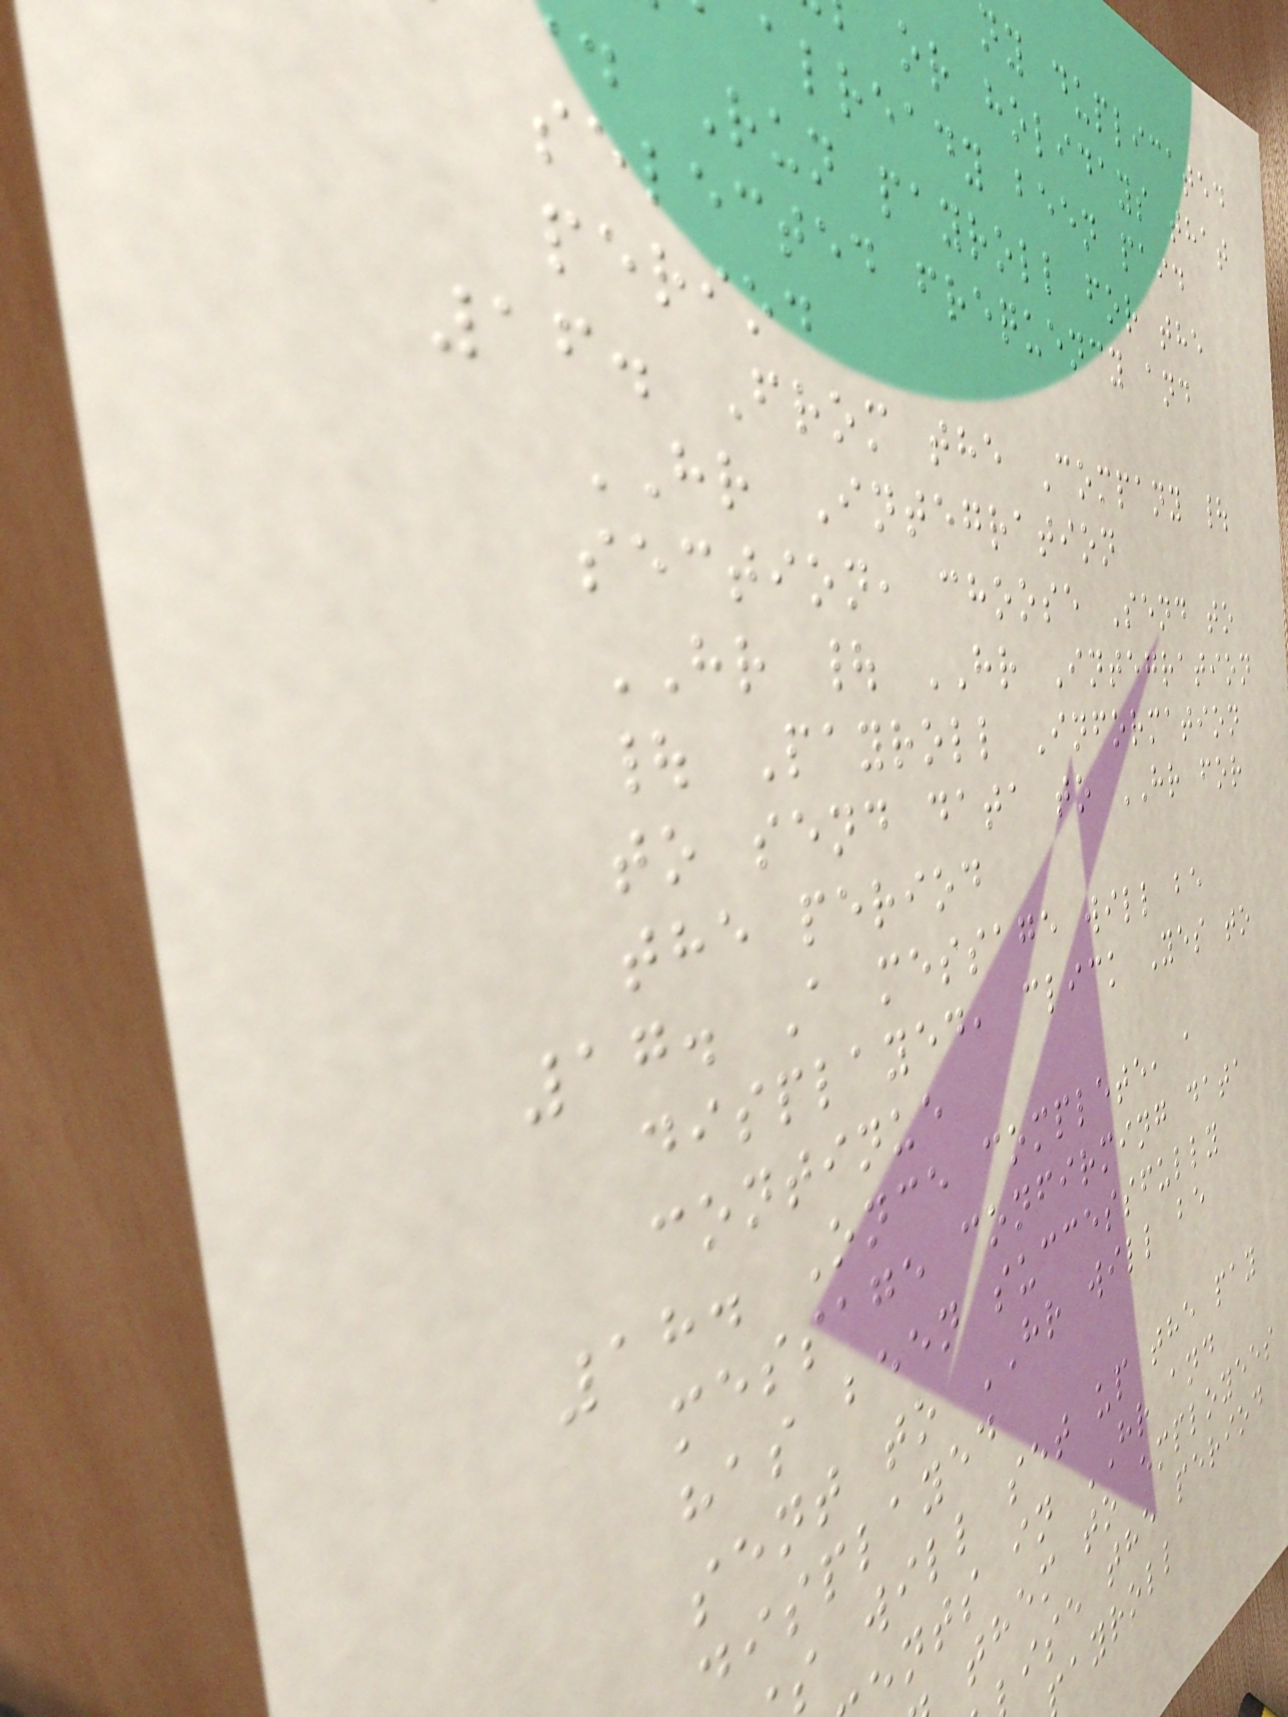ny duplicated
or holidays that
already been paid
. Run payroll for the
selected frequency and
period
16. From the Company |
HR Integration
section, choose Send to
HR | HR Integration
| Payroll Information
to send data to HR for
the period
17. A message will be
displayed, click Yes to
continue
18. Once complete, a
message confirming data
has been successfully
sent to HR will be
displayed
s will set up the pay
nts in HR and
them to employees
ise the period
ayroll
